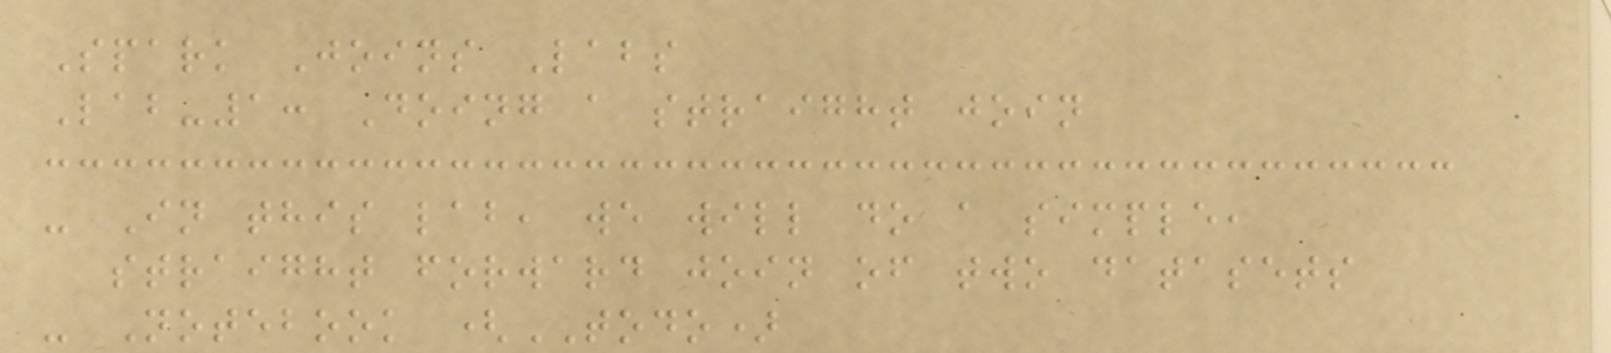Spark Joins Labs
Lab-1: Doing a straight join
- In this lab, we will do a simple,
straight forward join of two datasets
- Notebook (TODO)
